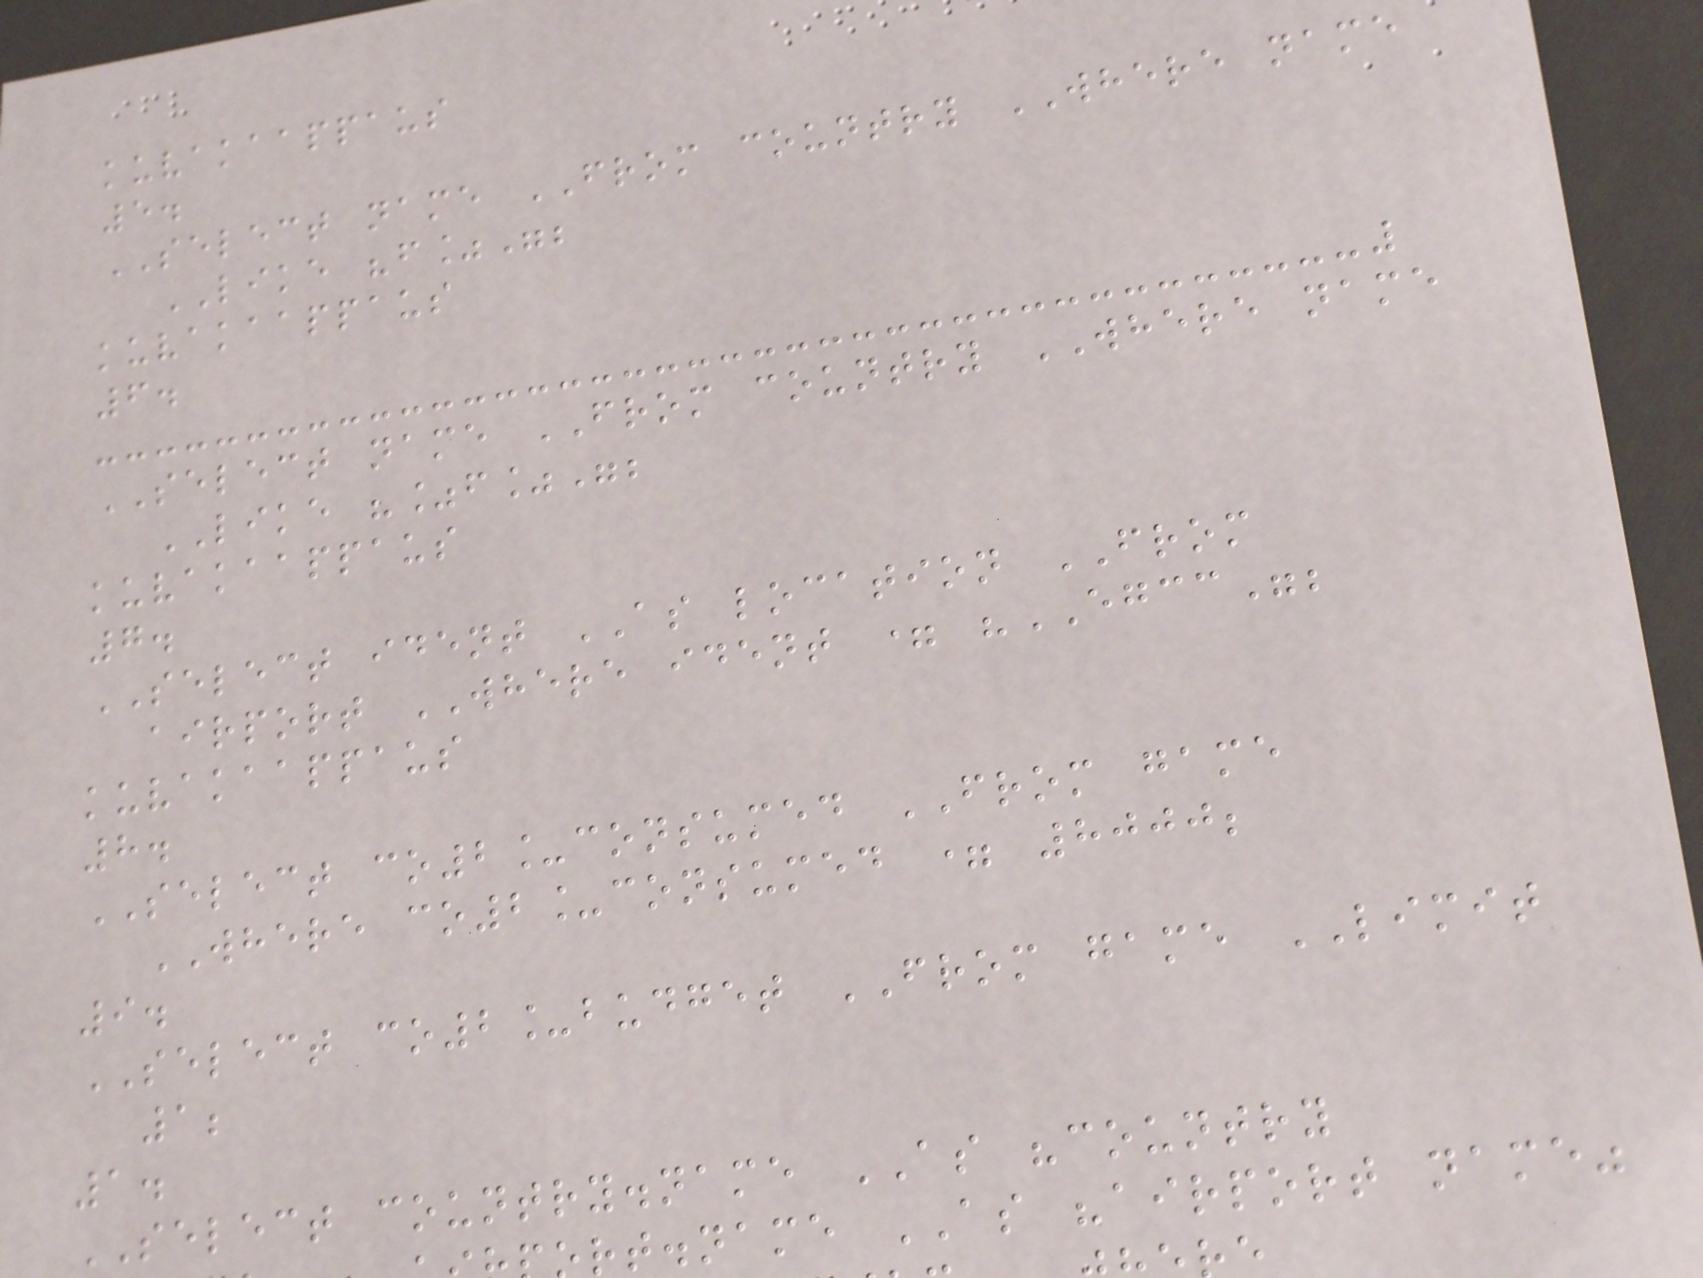kuvakaappaus
5.
SELECT name FROM country WHERE name
LIKE "f%";
kuvakaappaus
6.
SELECT name FROM country WHERE name
LIKE "%f%";
kuvakaappaus
7.
SELECT ident AS location FROM
airport WHERE ident = "EGCC";
kuvakaappaus
8.
SELECT co2_consumed FROM game
WHERE co2_consumed = 8000;
9.
SELECT co2_budget FROM game LIMIT
1;
1.
SELECT country.name AS "country
rt.name AS "airport name"
